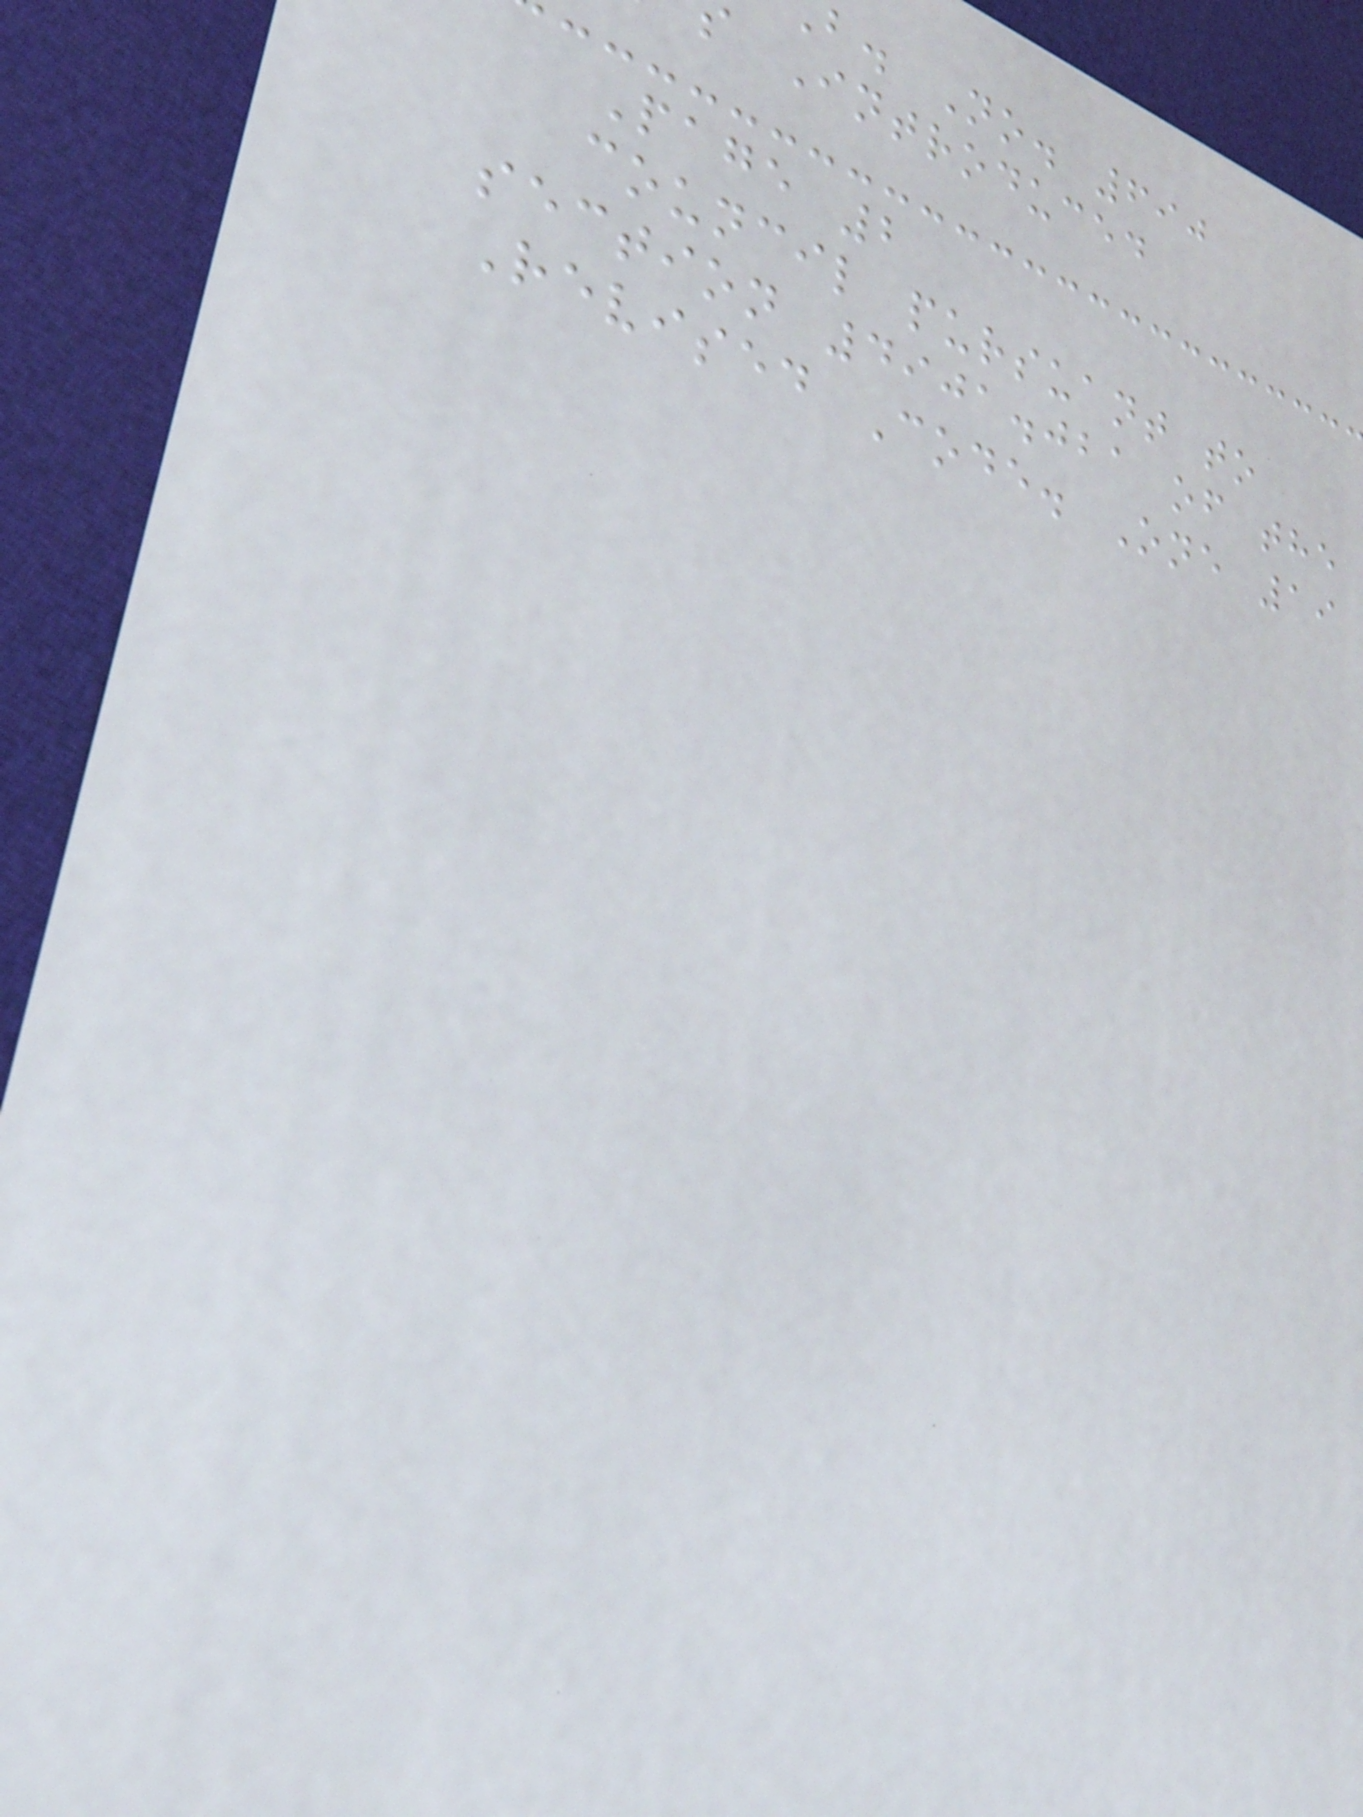b. No. 690
Introduced
Page 2
council pursuant to
section 4901.021 of the
Revised Code. One 19
